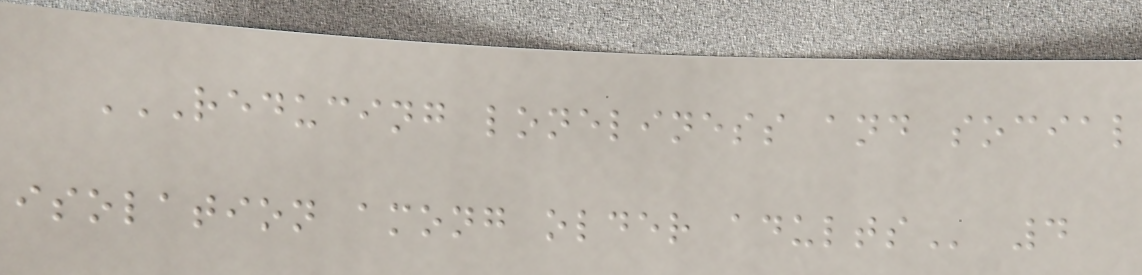REDUCING LONELINESS AND SOCIAL
ISOLATION AMONG OLDER ADULTS 4
